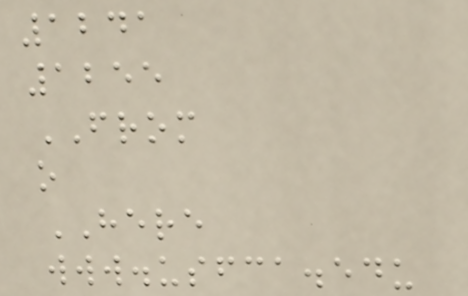1241
1255
FROM
o
HERE
www.usfca.edu
